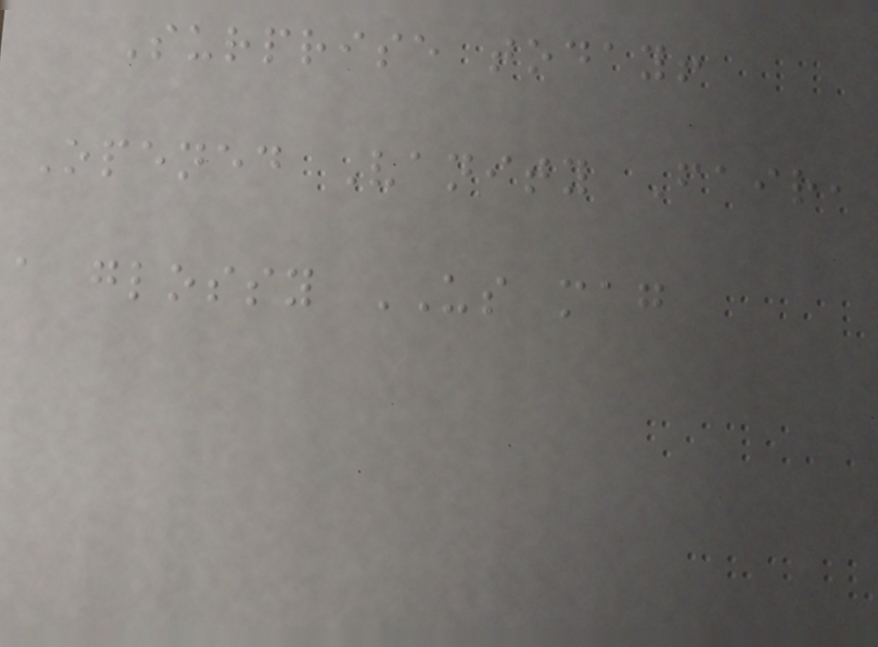Surprise today!
Opened Vanity Fair,
a glossy US mag
